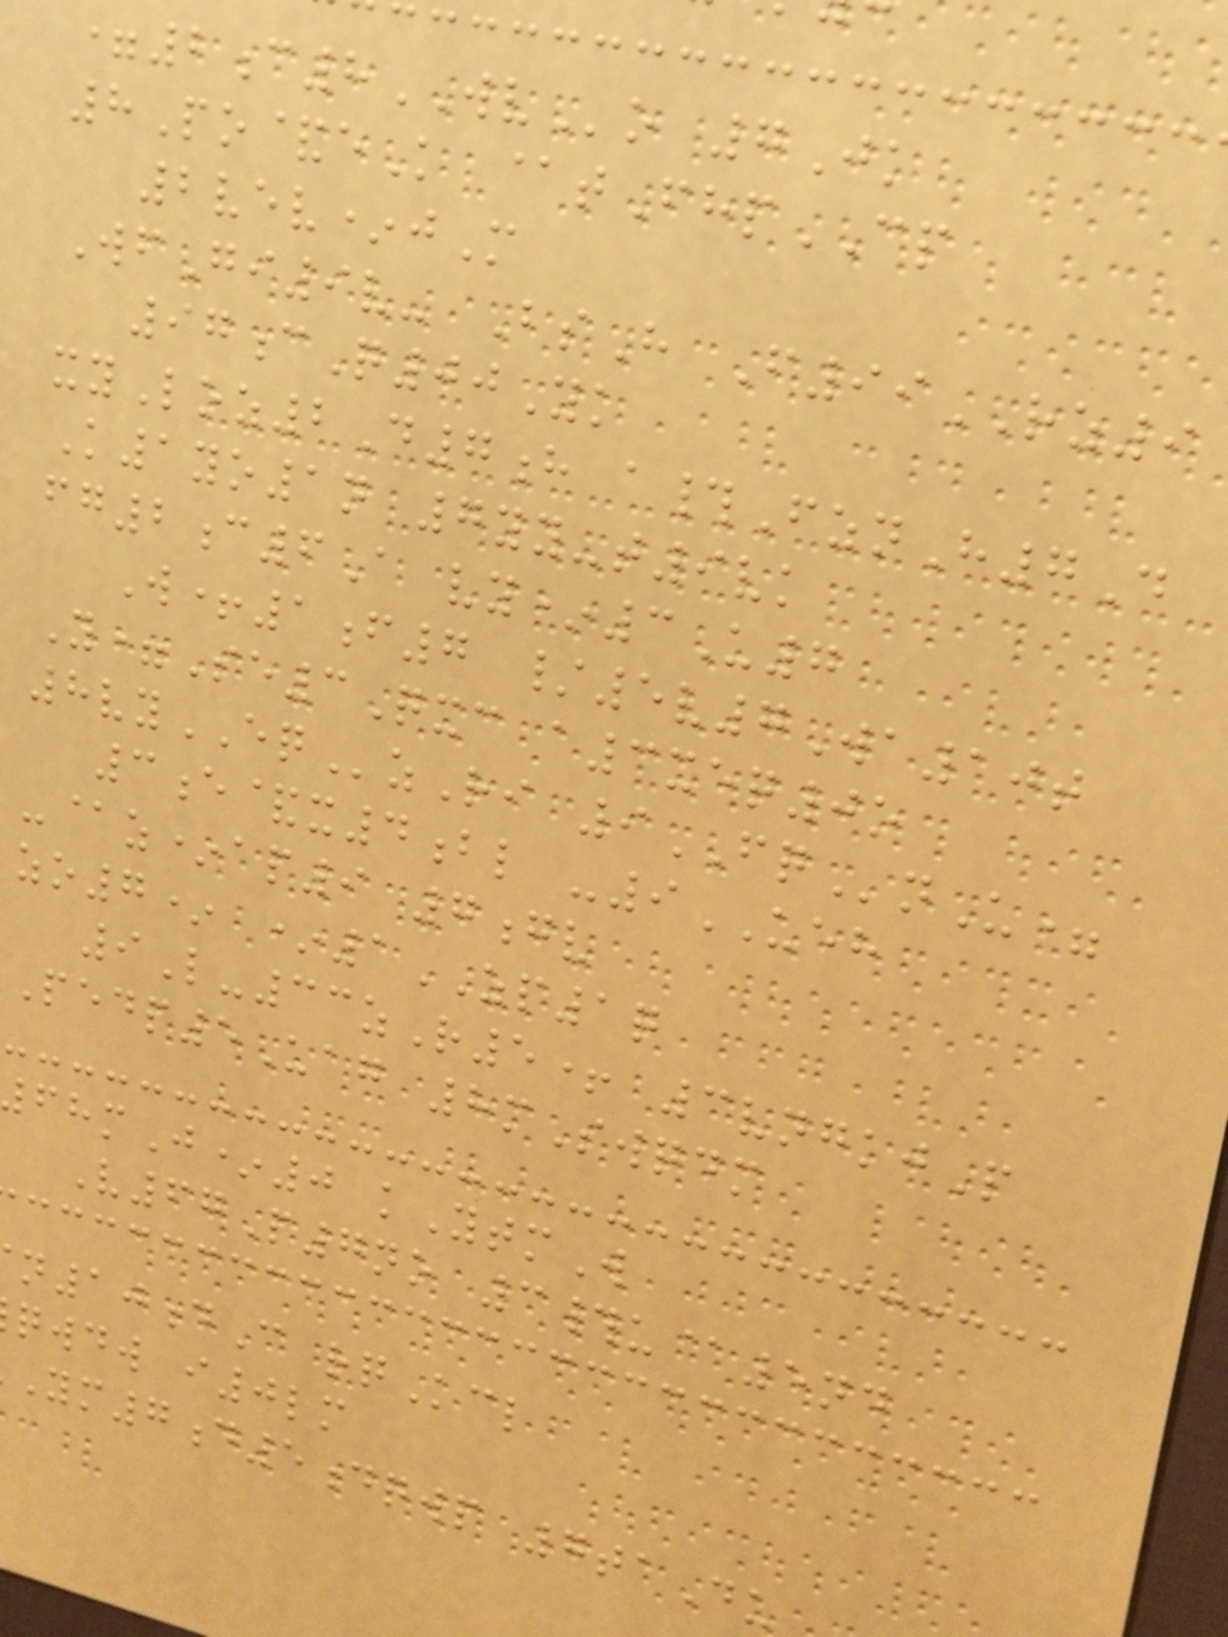=2c8WVo 7Jk
8Po&eK @tFhpCP
2vev*jM
WfGi9v- BsH F99RZ9
97cQ00Yk
xyLoz2D7h a#FznH7D
K1yo1n 7yy-t9vk
fg2c6A vy*3U7
W+1f7 /5v7Wa10t
Y=Se3Qxc a3xeq0o
8vyEQzRi 9FQnU=
3e&x4bl -9UEH
-@z*ap9 7gv
zo7* *1ZP1q
9L-33zR5+ 3vngkjP
Pedp5Uag 8mSwqdm
mJ*0 kYtmW
V67P7no 3#u@5nd
n10dC rqKcl
qwdw i0lm
ym7d5dqwp 7taDu
